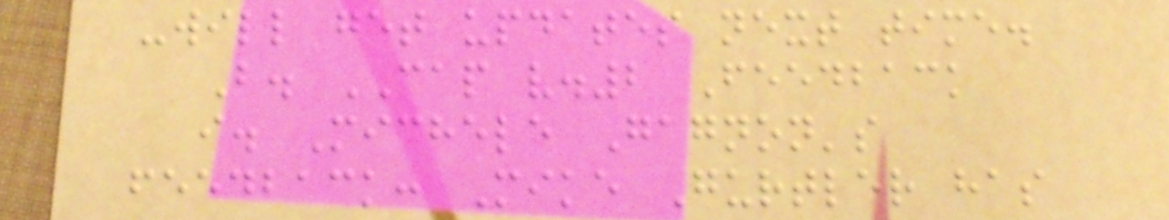-will get updates next time.
B. CAP v.2 Feedback
i. Michele Gagnon's
feedback: Mike Gurtler has
